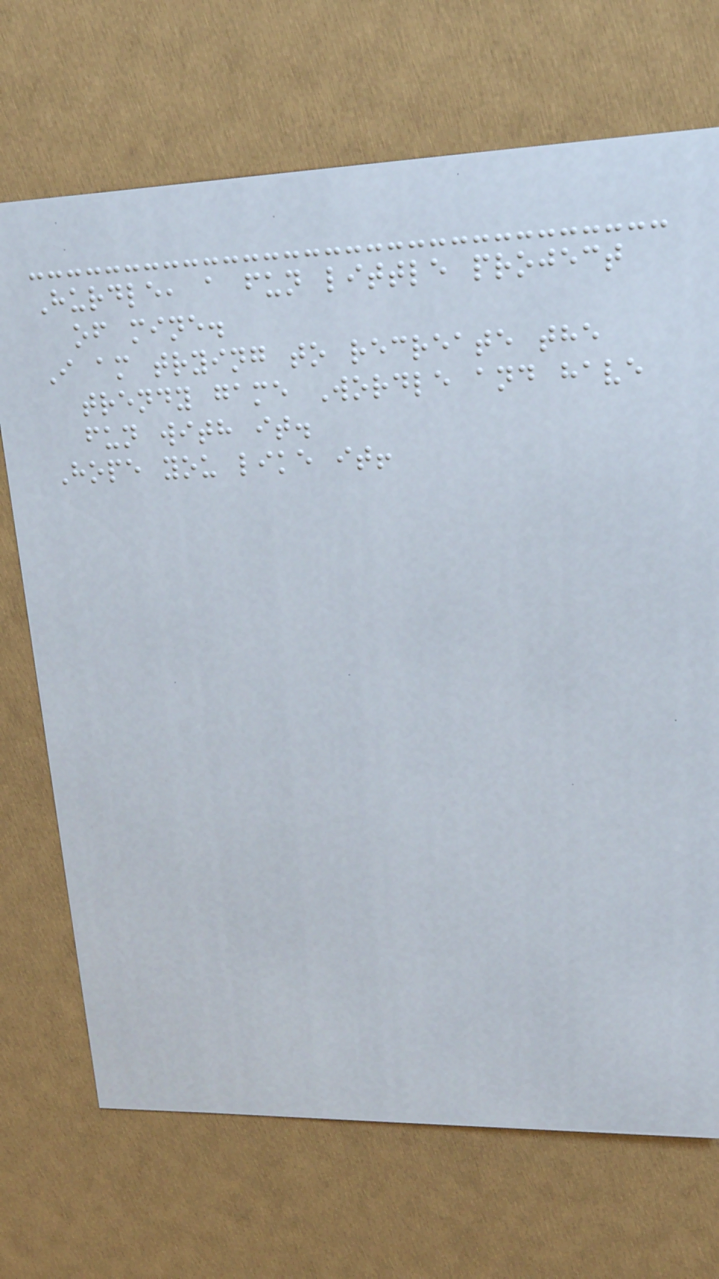Hurdle, a fun little project
of mine.
I am trying to recreate the
trendy game Wordle and have
fun with it.
Hope you like it!
